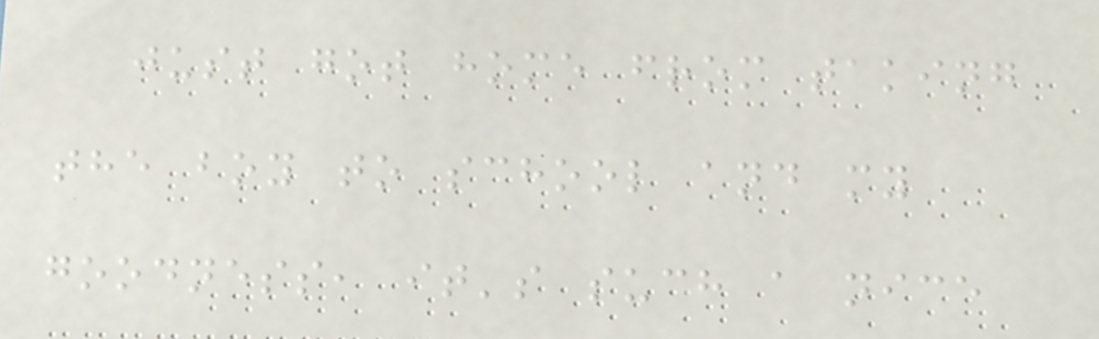just got home from taking
the boy to school and my
goodness, it's such a nice
